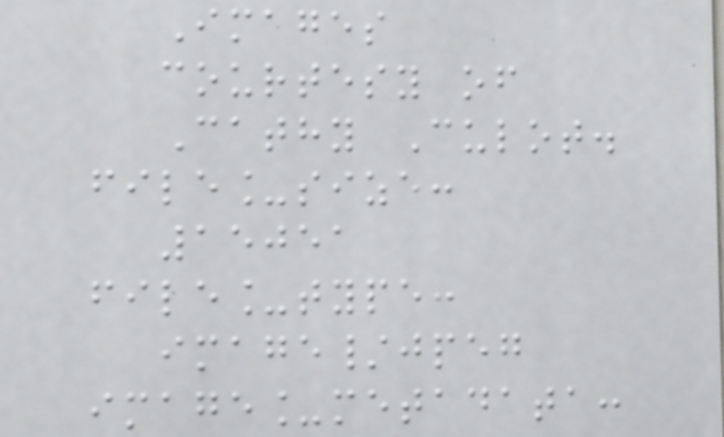Images
courtesy of
Cathy Culot.
file_size:
15051
file_type:
image/jpeg
image_metadata:
